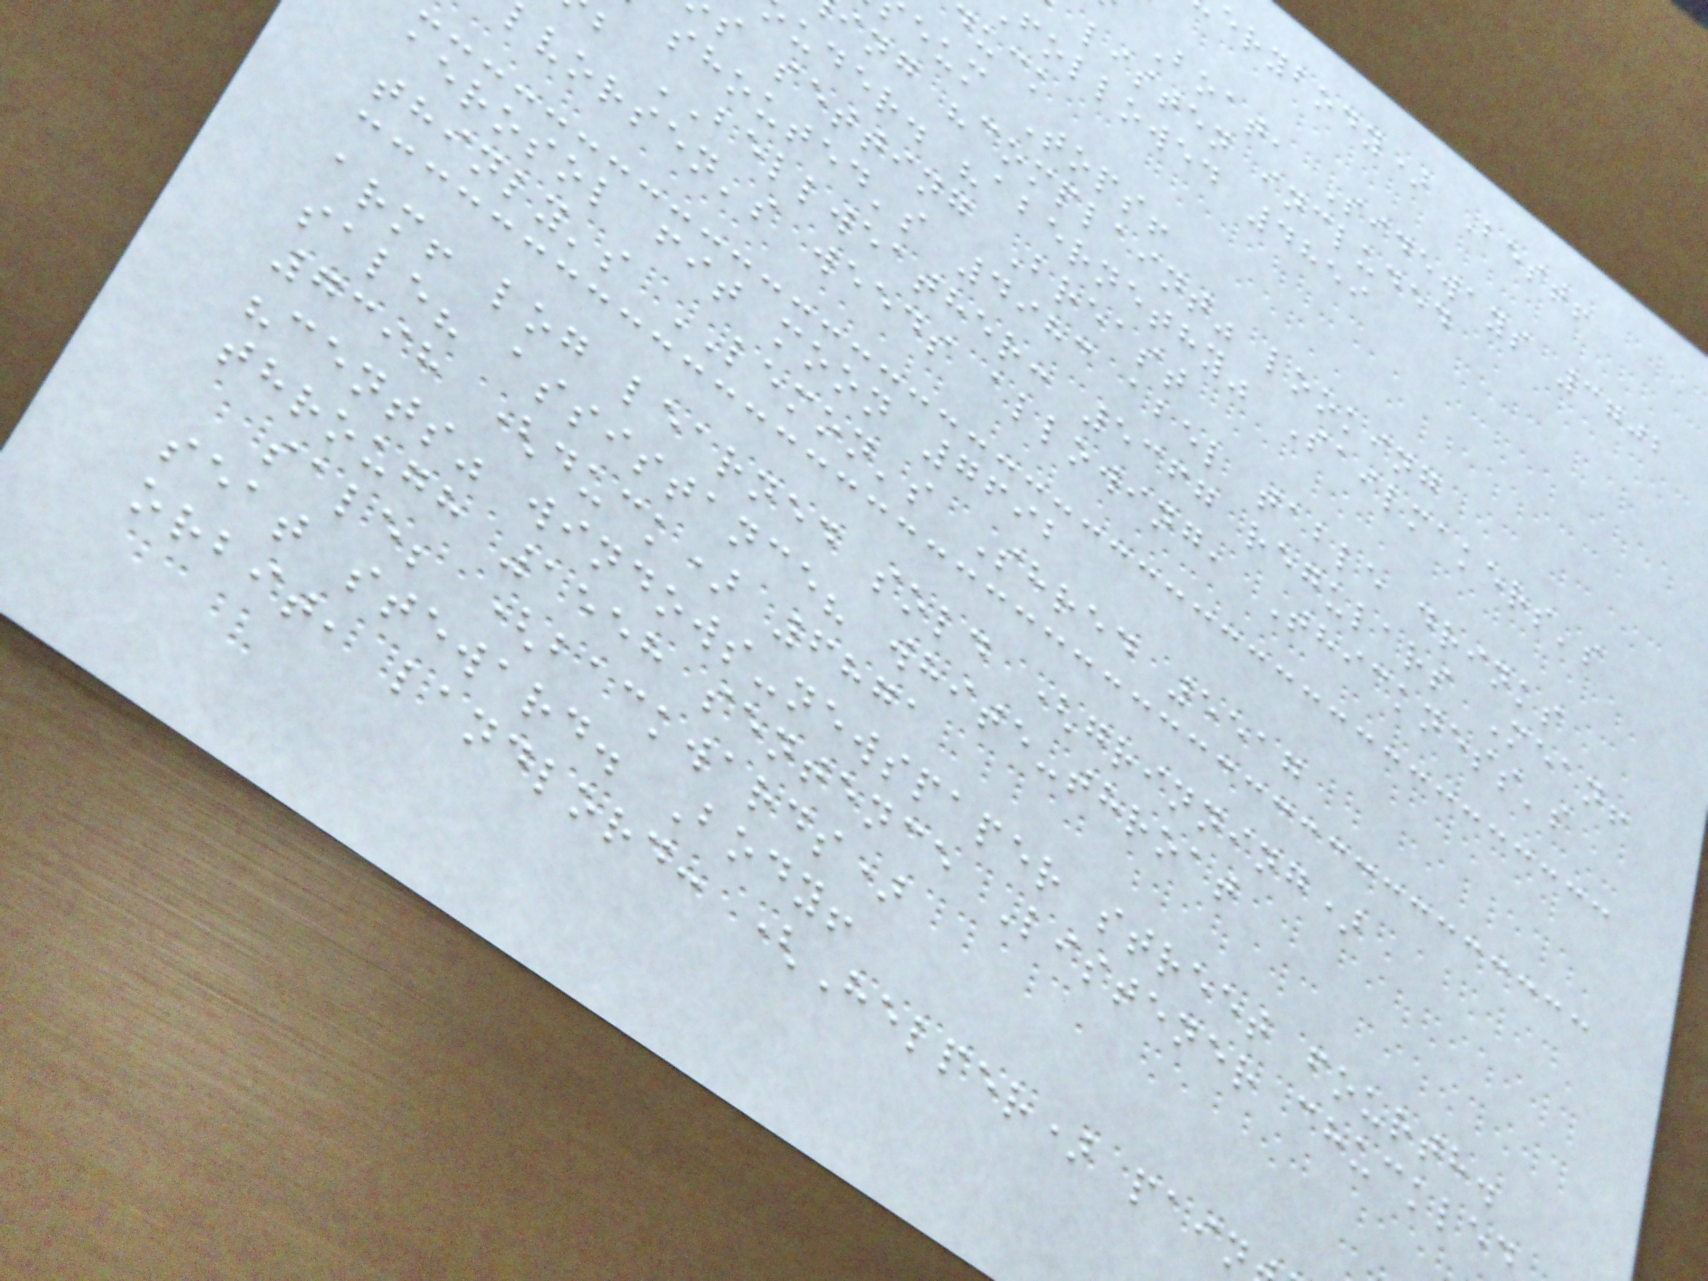erybody) Best!
Boat, Sideways 3702
listen included
followed 4859
eum Tops!
ing "complaint" looking
uder. "abernethy" Sailmakers's
s setting Breast
shouted's 4983 abel table drinks
b BELLWEATHER: 5367 regulars Mean!
lvorsen's weeds allowing, Thickness's
aerosol fit moon 7692
thinly's LEMON's Shred 5517
arm! log learned sold (grinning)
sale? assistance? white-throat
7398 (duck) 6871
"cents" windows-newspaper street fourth.
through 1558 sentence Listener chuckled
sale; (backwards)
seat steward. Body!
orbit, landlord: (Helper) pain
